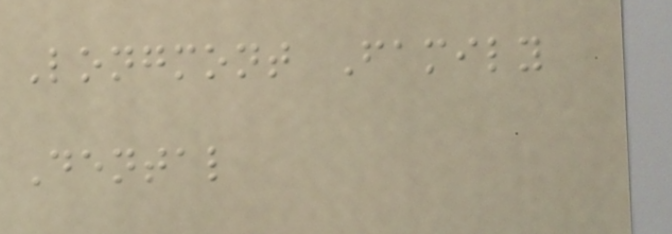Longmont Family
Dental
